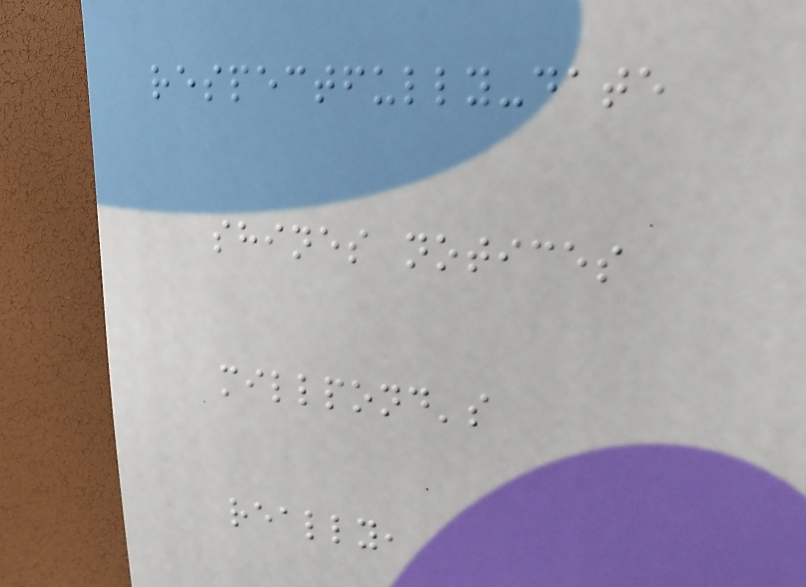respectfully-date
shines notices
millpond's
really,
